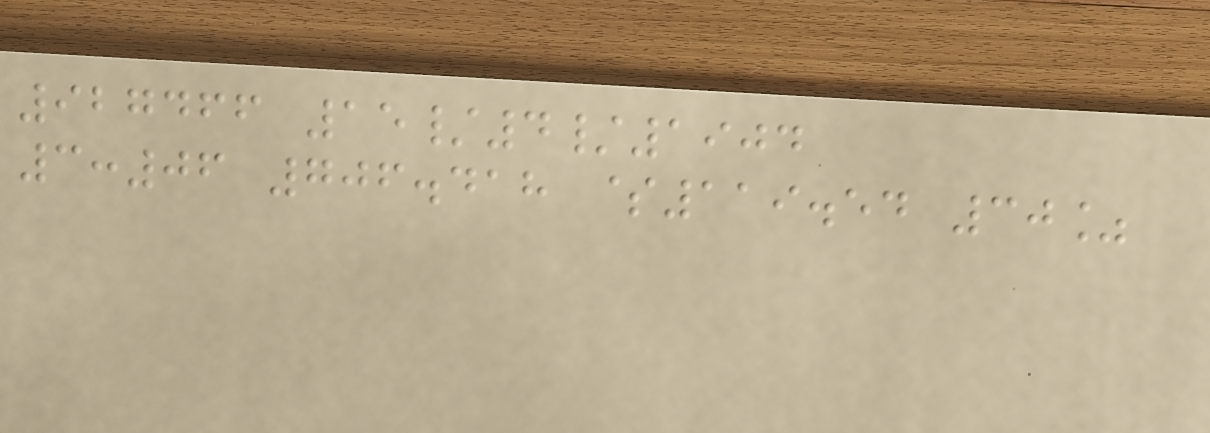927466 15/4/1904
3:06 706.418 $119.54 30%
